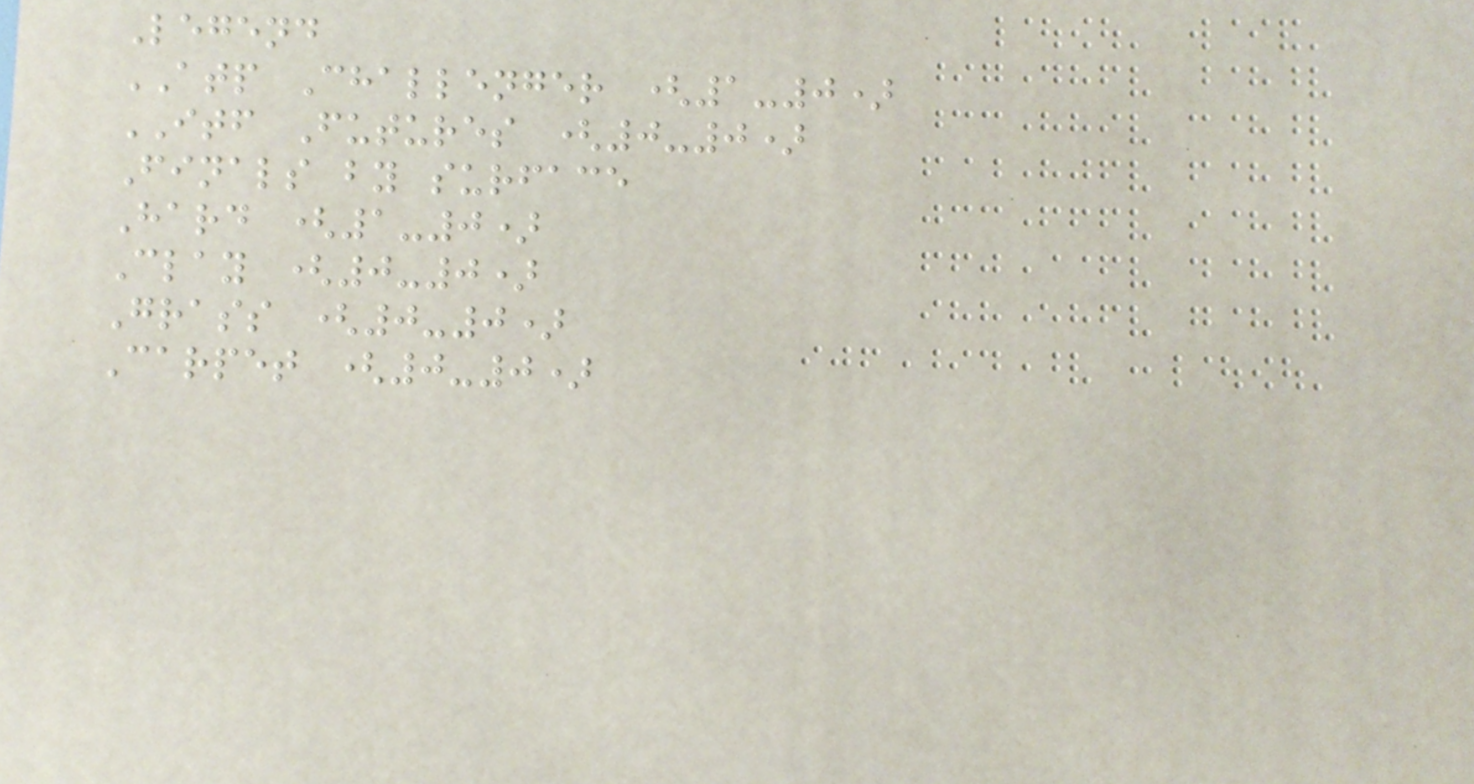Legend
ATP Challenger (1-0)
ITF Futures (0-0)
Finals by surface
Hard (1-0)
Clay (0-0)
Grass (0-0)
Carpet (0-0)
